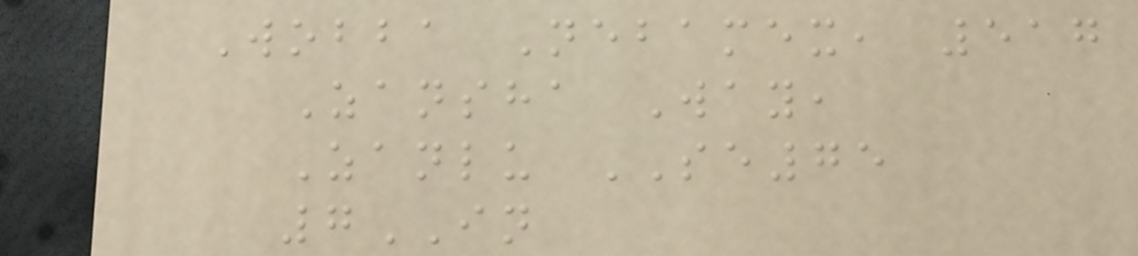Wobba Nebamex, 517
Zansha Way,
Zanlu SE75
7IN
